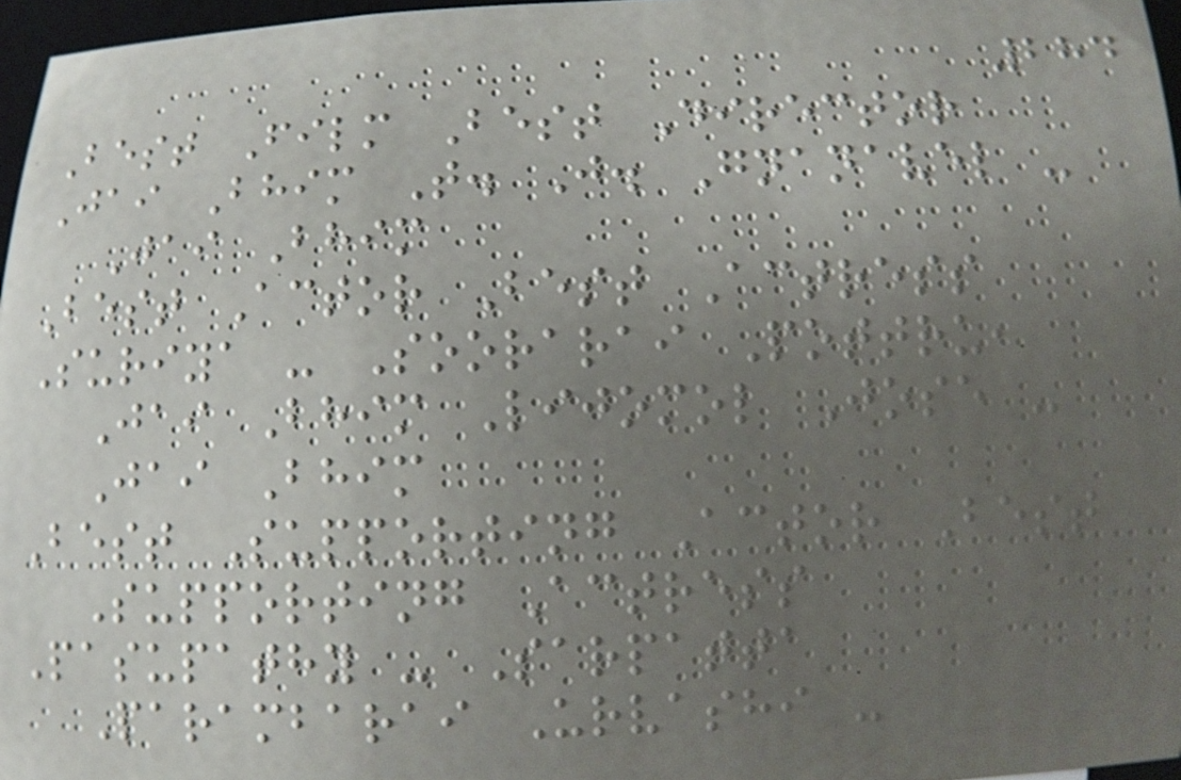284
Best Film Best Director
Jai Bhim T. J. Gnanavel -
Jai Bhim
Best Actor Best Actress
Suriya - Soorarai Pottru,
Jai Bhim Lijomol Jose -
Jai Bhim
Best Supporting Actor Best
Supporting Actress
Pasupathy - Sarpatta
Parambarai Urvashi -
